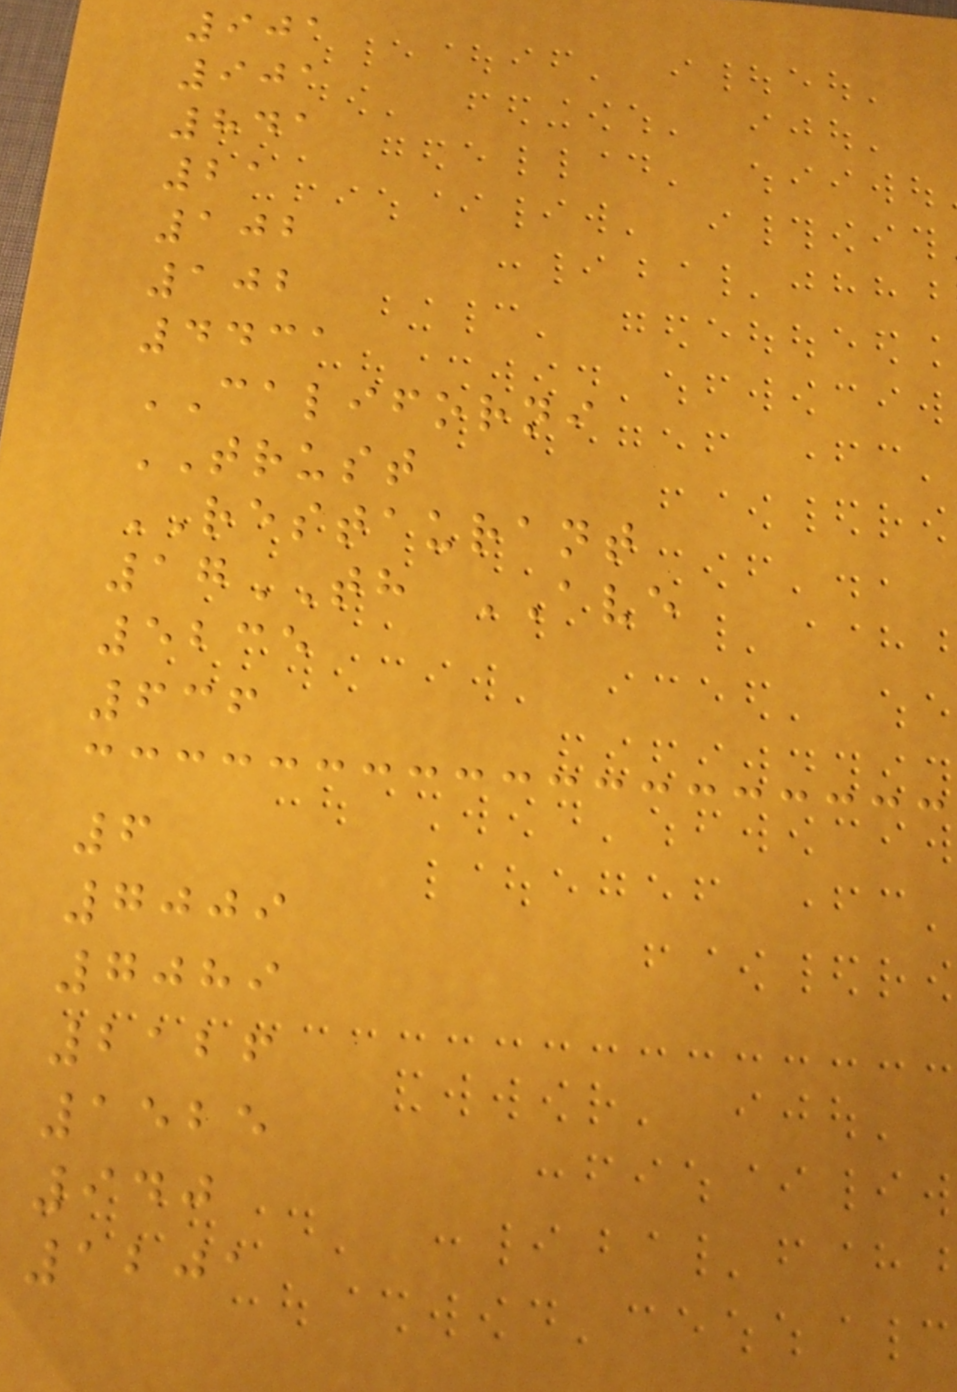901
901
841
21
102
102
4431
CALIFORNI
TRUST
RESTAURANT
17TH AVE
5235
636
6
7009
7089
2126
1525
940
1201
